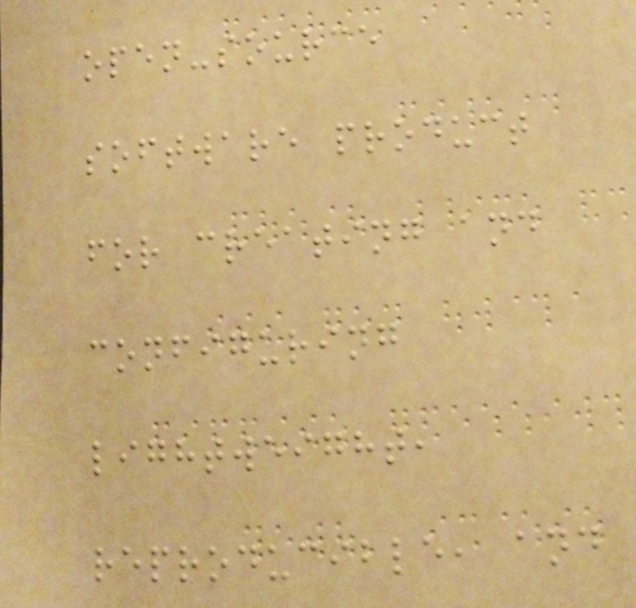open-source
software product
for creating and
configuring
lightweight,
reproducible, and
